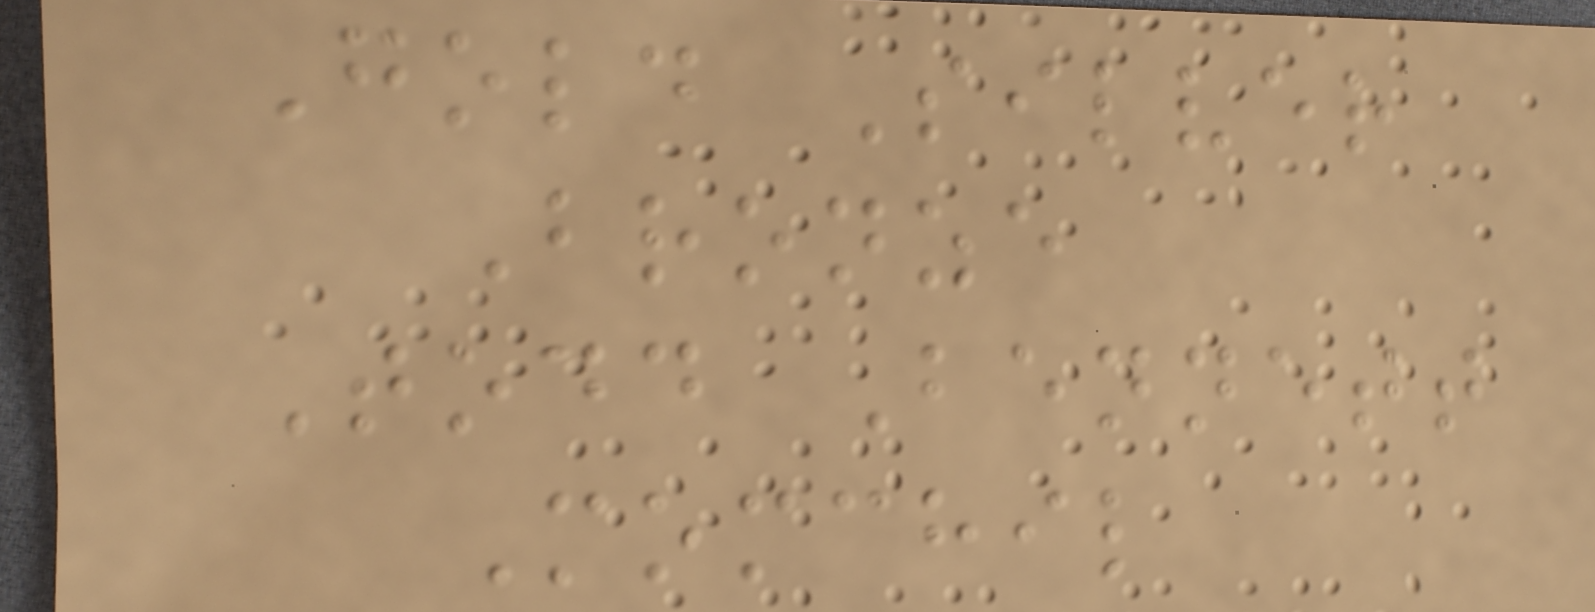Gold Silver
Bronze
Todd Bennett
Momchil
